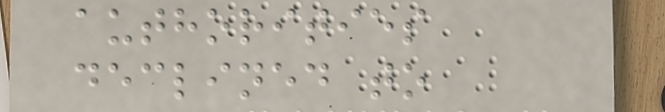authorities
declined to
